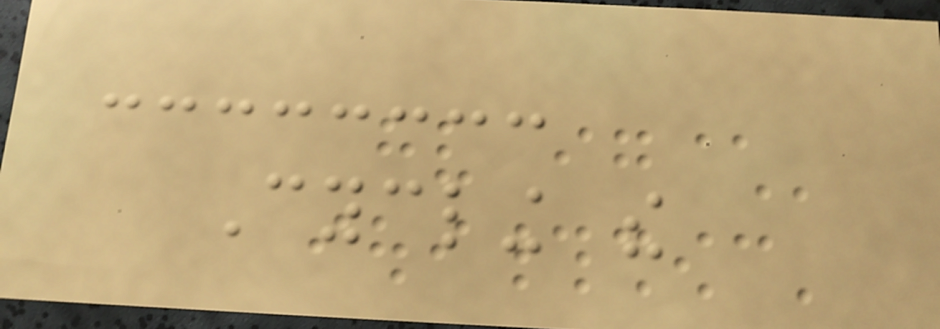Cycling the
